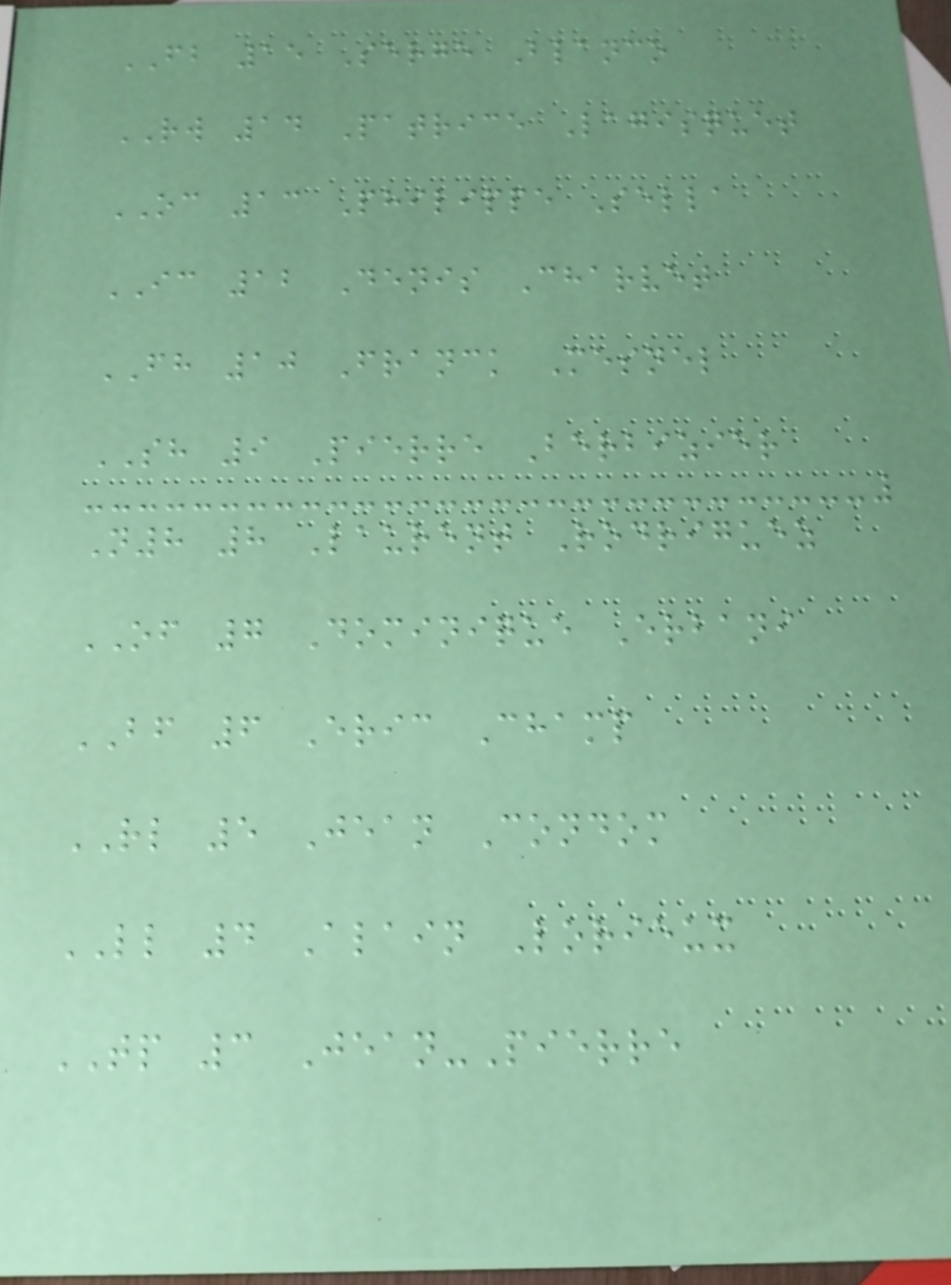FB 15 Serge Blanco
RW 14 Patrice Lagisquet
OC 13 Philippe Sella
IC 12 Denis Charvet
FH 10 Franck Mesnel
SH 9 Pierre Berbizier
N8 8 Laurent Rodriguez
OF 7 Dominique Erbani
BF 6 Eric Champ
RL 5 Jean Condom
LL 4 Alain Lorieux
TP 3 Jean-Pierre
